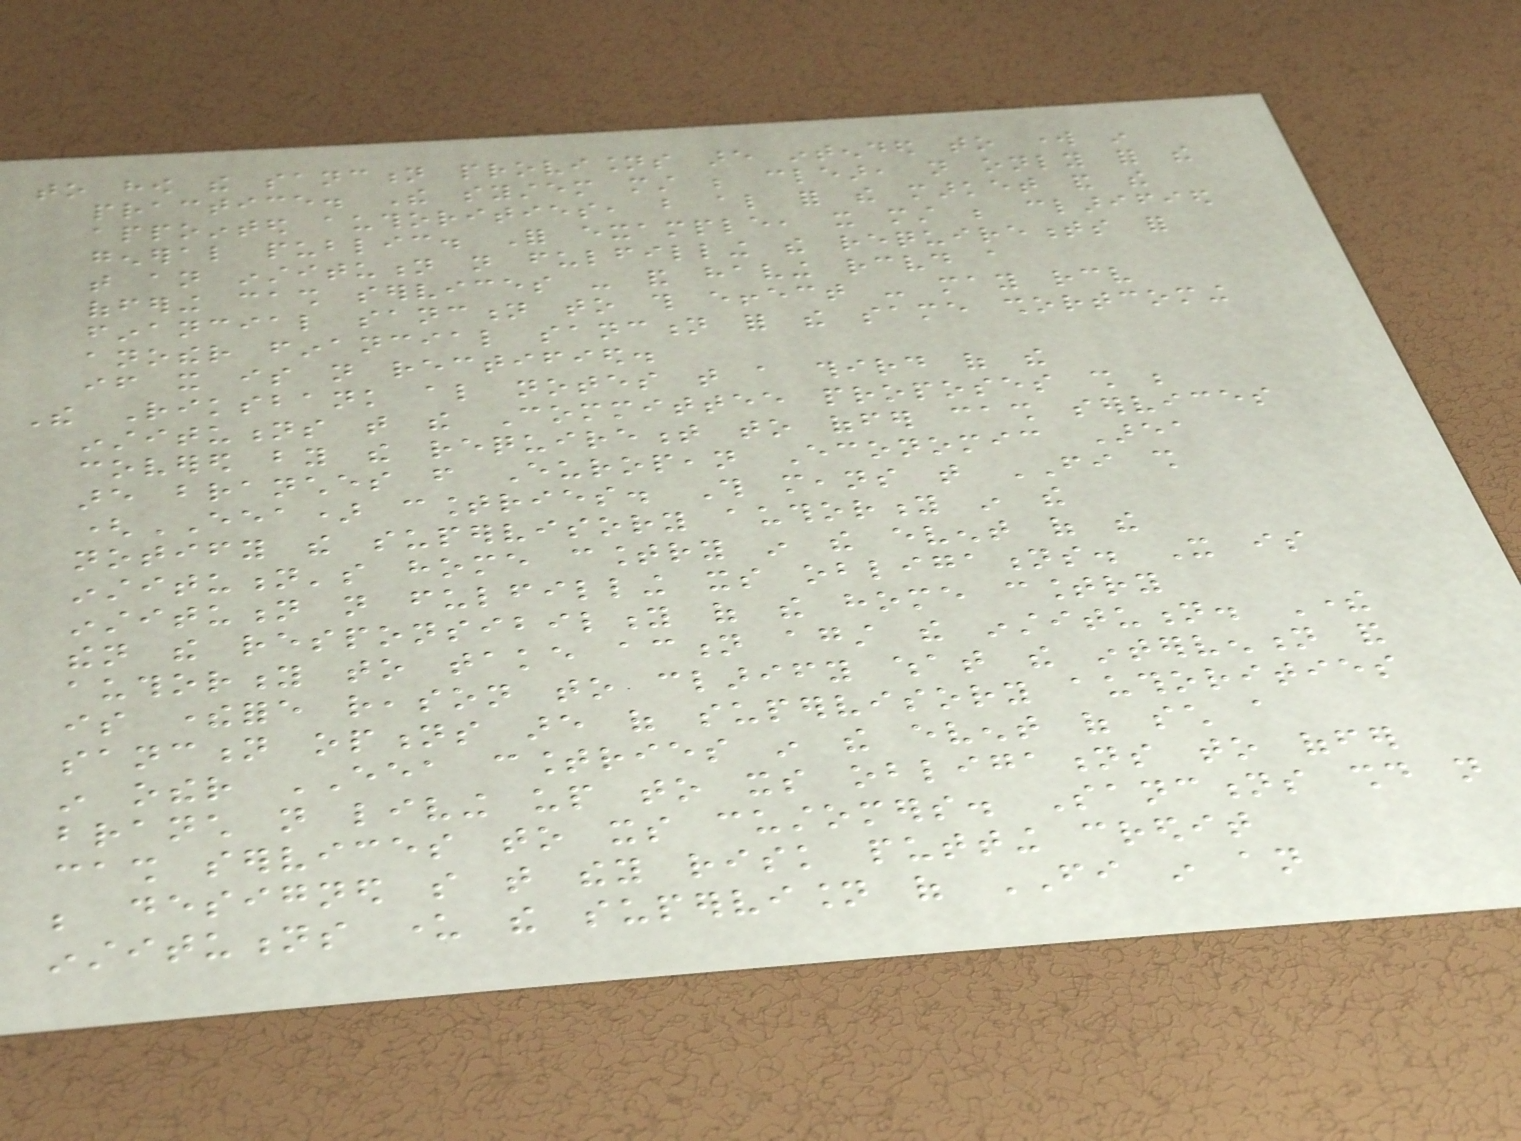to how the sanction provisions are intended to work in
practice. The system must be clear, not only for the
appointed authorities, but also for the market and the
general public. For example, it must be clarified
that an institution not fulfilling the requirements for
offering cash services - and having received a
financial sanction to this effect - may receive
another financial sanction for the same shortcoming
if it is not rectified.
The Riksbank also notes that a third of the
institutions that the Committee proposes shall be
covered by the requirement to offer cash services
are branches from European Economic Area
(EEA) countries. This means that FI shall
notify the supervisory authority in the
institution's home country in the event of the
institution not fulfilling its obligations. It is
then the responsibility of the home country
authority to take action against the institution. There
is therefore reason to clarify what the intervention and
sanction options are of supervisory authorities
in other EEA countries in the event of such a
branch not living up to its obligations to offer
cash services to its customers. Sanctions should not
be designed so that they risk putting credit
institutions under the supervision of FI in an
